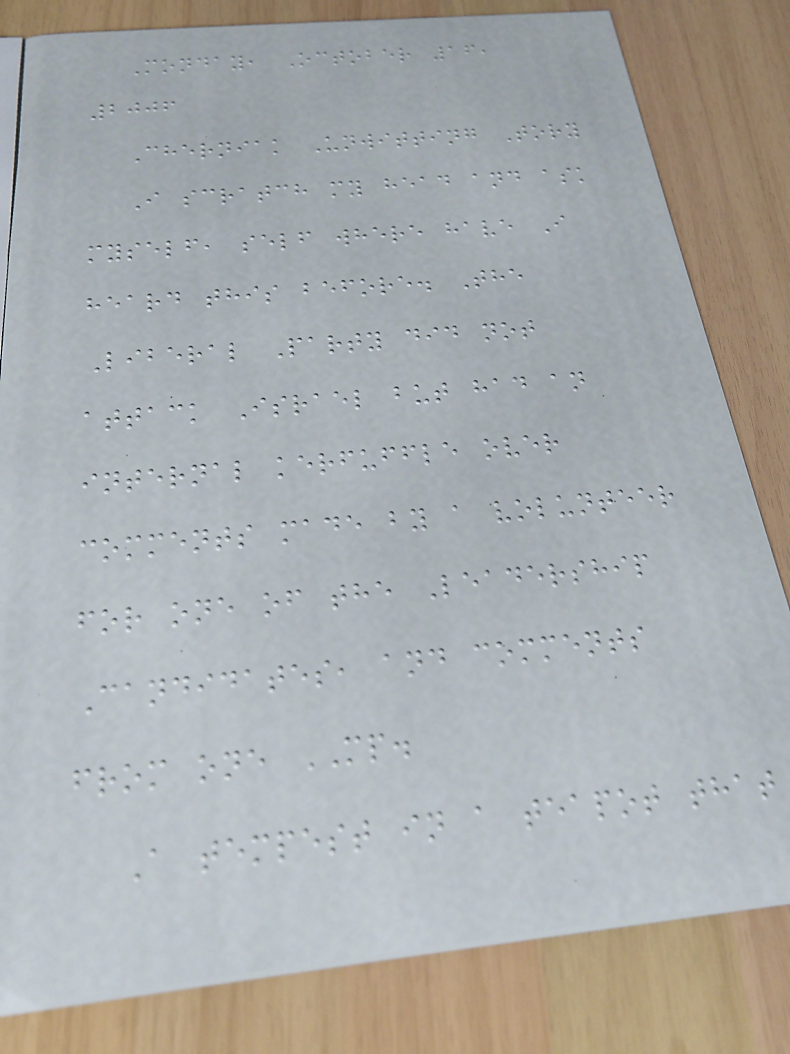Monday, October 16,
2006
Cherniak Unwitting Tory
I scratch my head and ask
myself, self where have I
heard this before. The
Liberal Party did not
attack Israel but had an
internal kerfuffle over
comments made by a volunteer
for one of the Leadership
Candidates, and comments
from one MP.
A tempest in a teapot that
